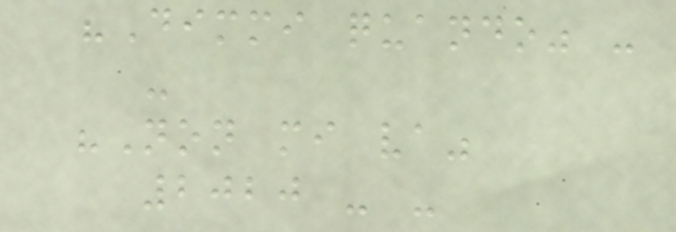"Dimmi quando" -
-
"Non mi va"
2020 - -
